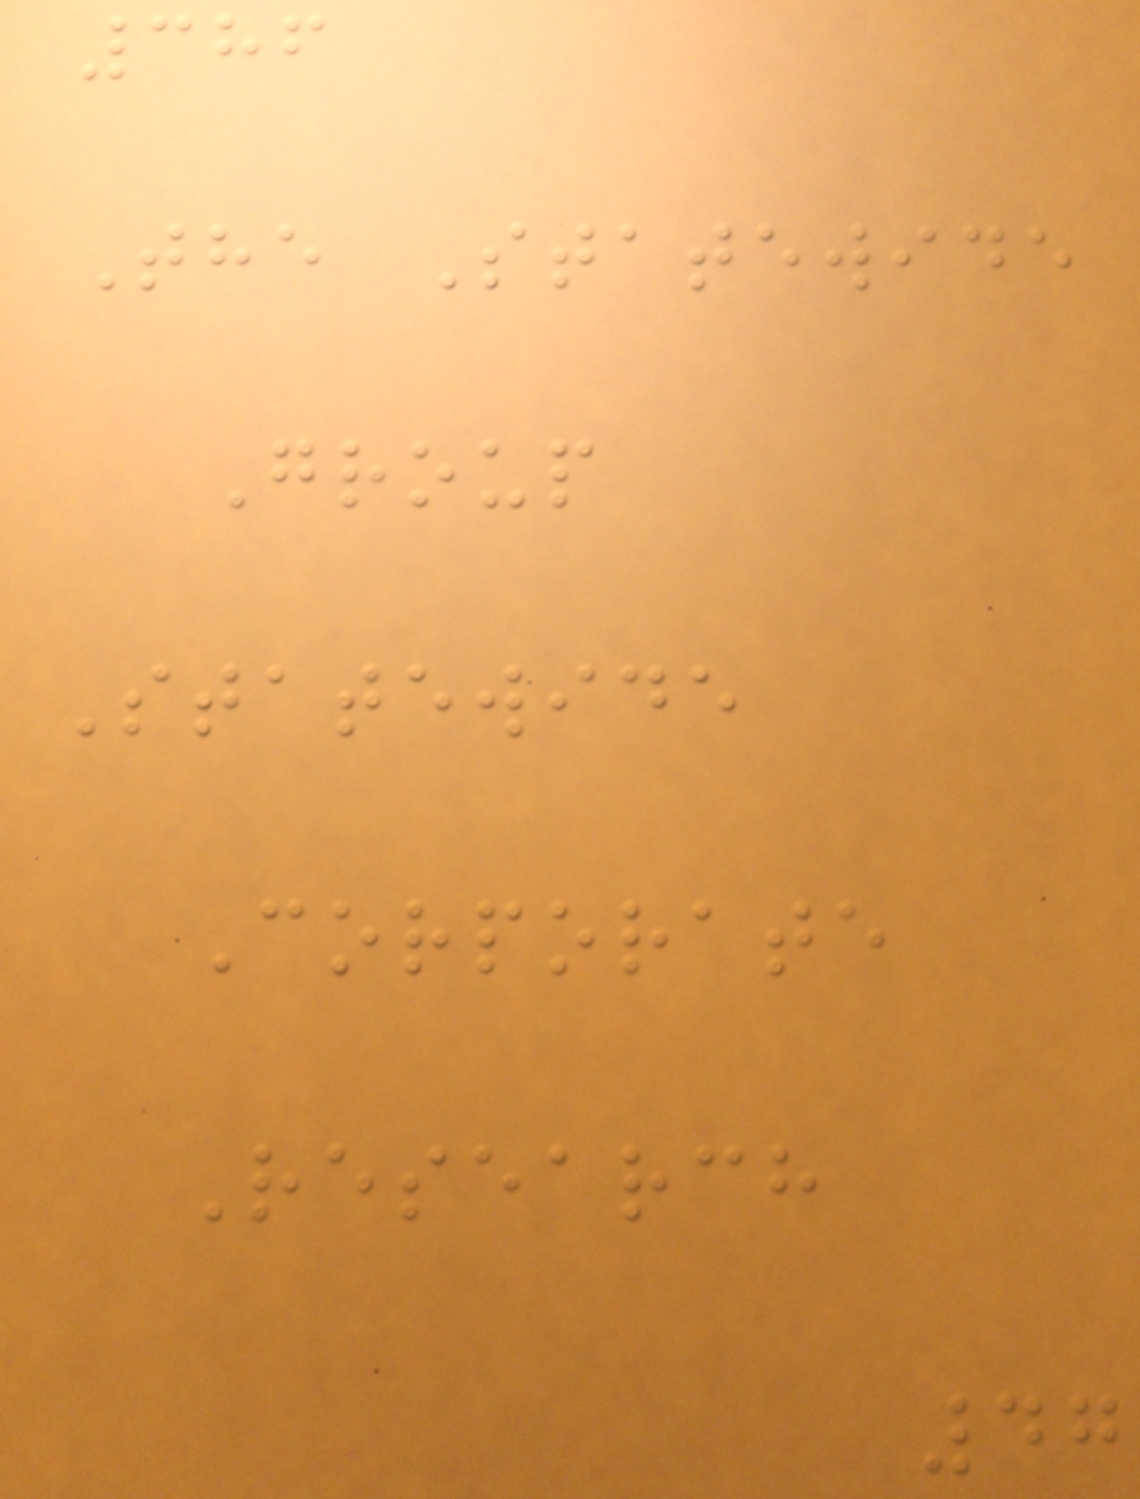386
The Statewide
Group
Statewide
Corporate
Research
47
